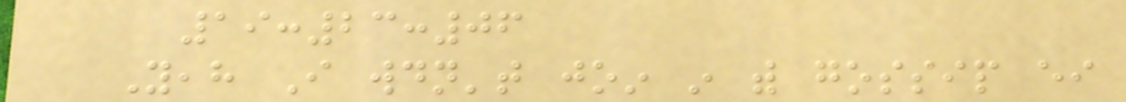19:23:06
Yeah I wouldn't join in with gossip either
